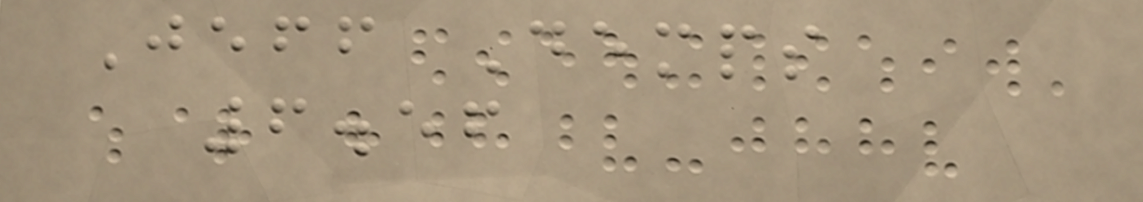Jeff Demps
6.56
